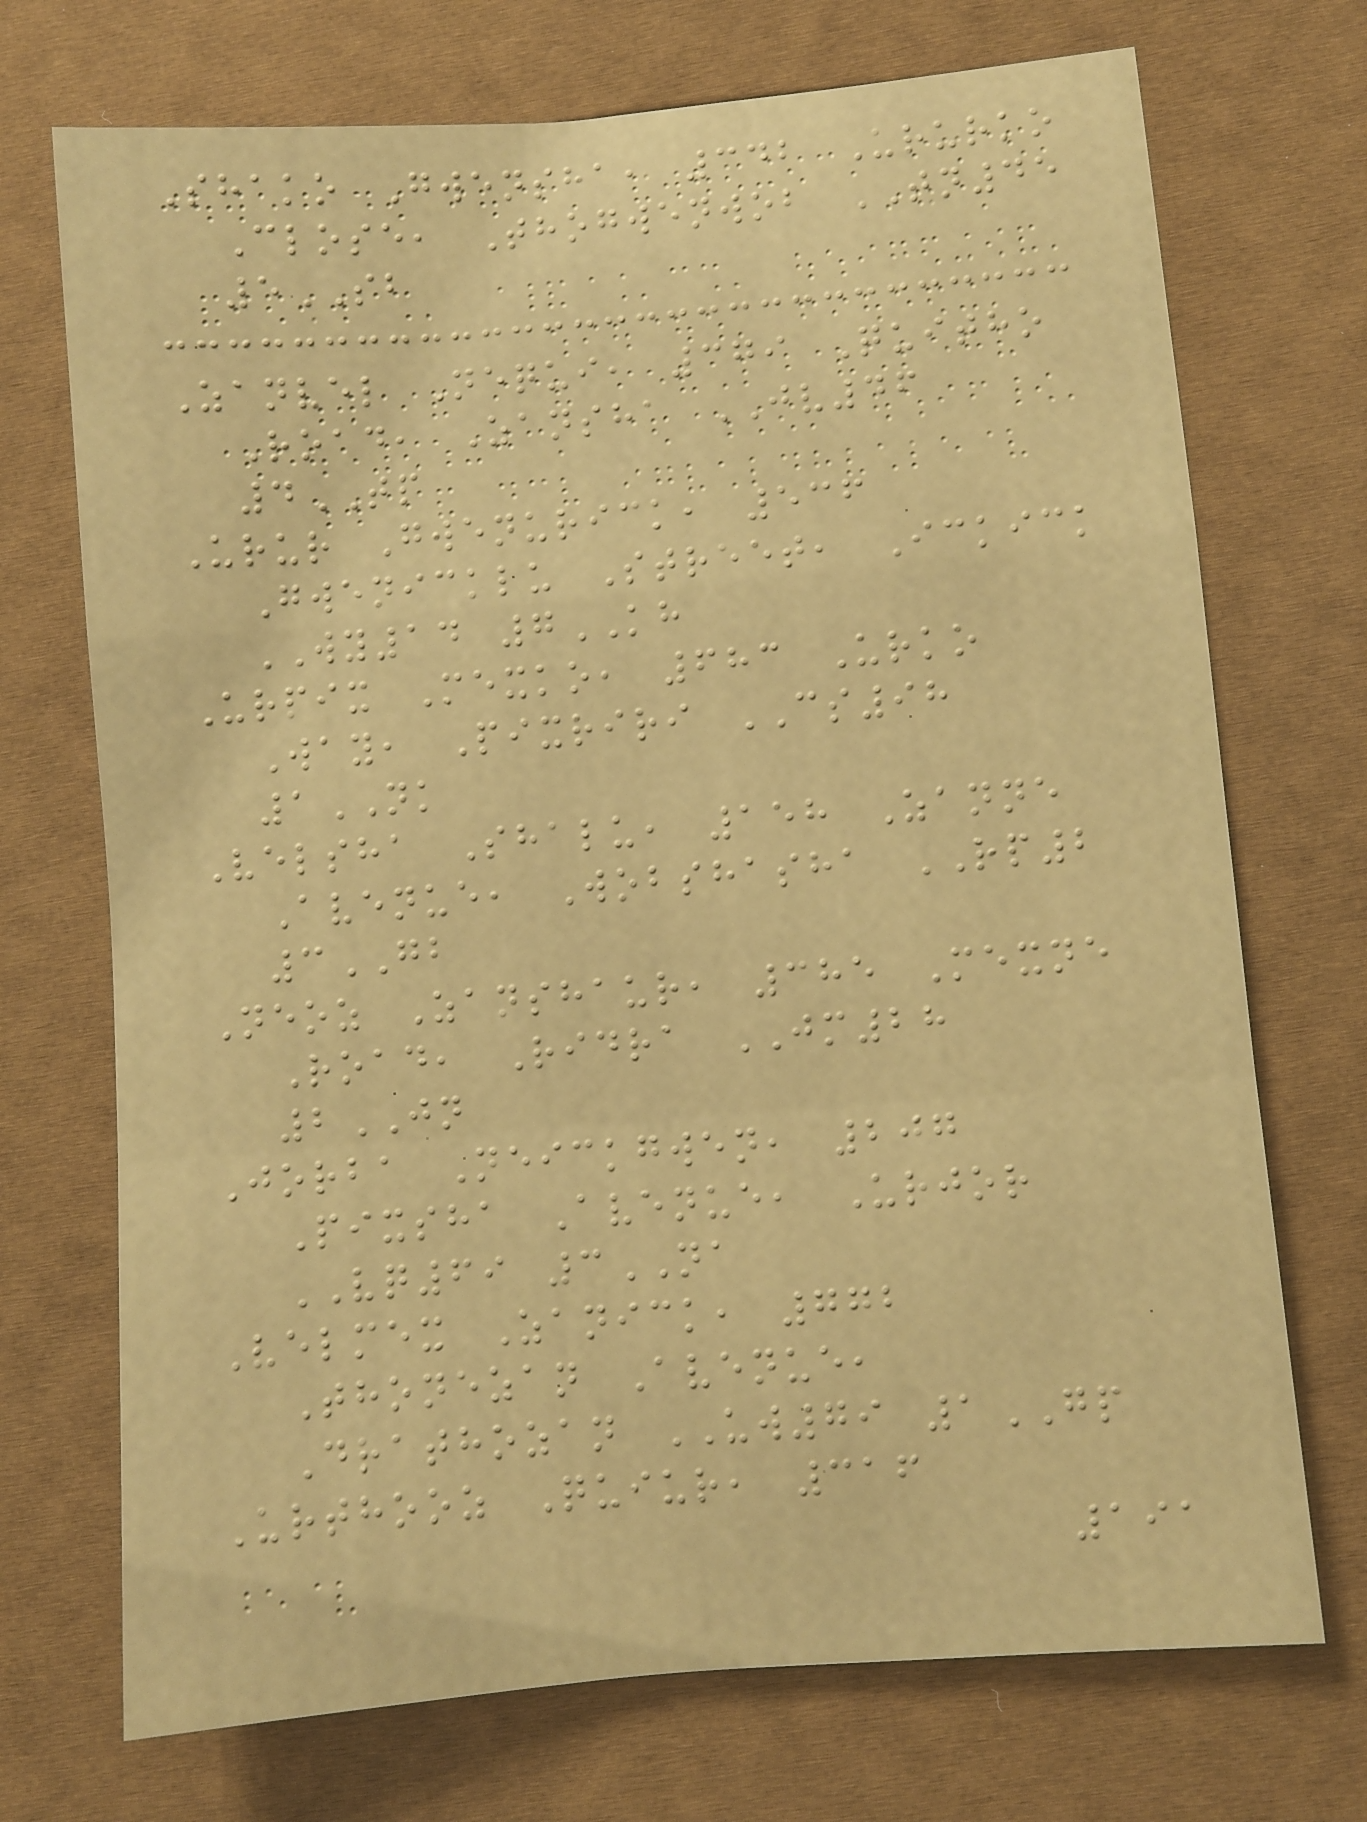Shako Gwensha, 342 Ururko
Close, Thogwenwob TN45
5SB
Zanvel Nequi, 379 Quitho
Road, Zansha JV46
4TP
Urur Gwenurick, 536
Gwenicklu Street, Ickick
WY14 7KH
Urpix Mexko, 683 Urko
Way, Pixriri CS98
1NK
Velsha Shalu, 158 Zanne
Avenue, Wobshasha RP2
3GB
Neoz Zanshaur, 385 Mexne
Road, Ridra JM28
2JN
Jorba Neickgwen, 207
Pixsha Avenue, Urjor
VQ69 3NA
Velmex Zanick, 772
Thonezan Avenue,
Drathozan UW79 1GP
Urthooz Quiur, 316
191
